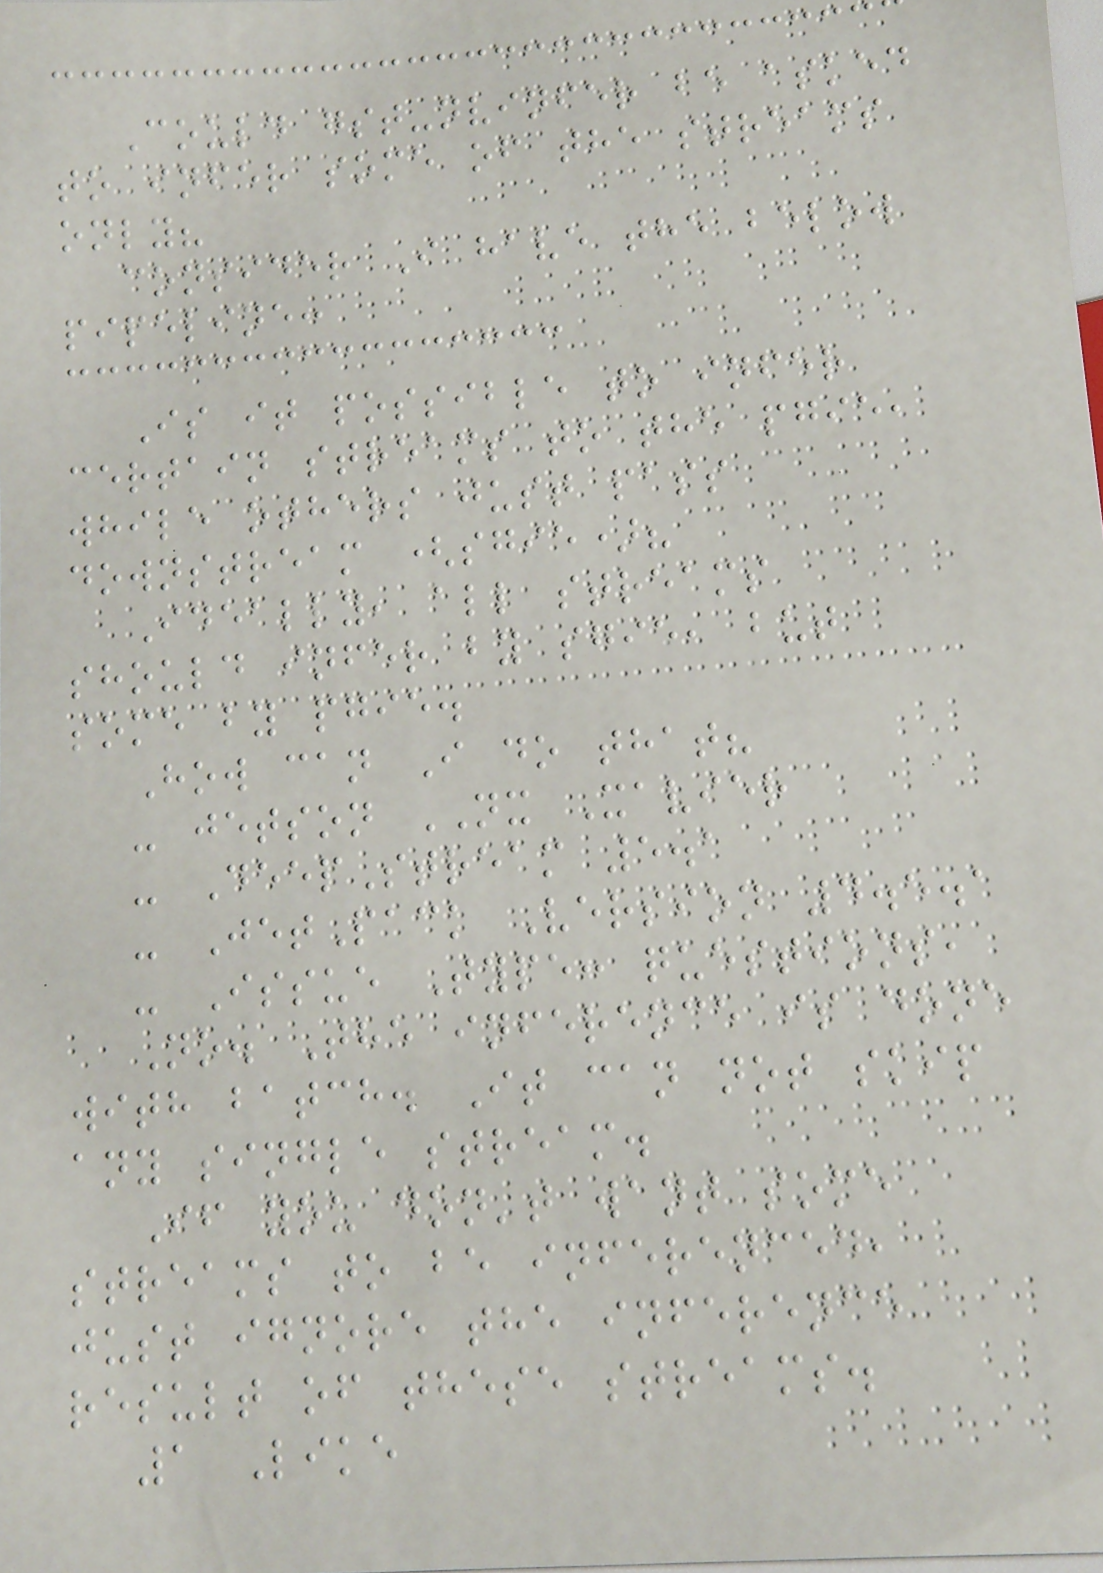Could gst-nvinfer be asked
to infer some of the streams
only?
consider I have the below
pipeline:
Is it possible to infer
certain streams to the pgie,
while others just pass
downstream (sgie)?
Ideally, all streams
should infer by sgie, but
some by pgie.
How can I do that?
- jetson NX Xavier
- DeepStream 5.1
- JetPack Version 4.5.1
- Issue Type: questions,
No. The inference is done
with batch. It can not skip
any single stream.
If you don't want some
streams to be inferenced,
just ignore the inference
result of these streams.
1 Like
